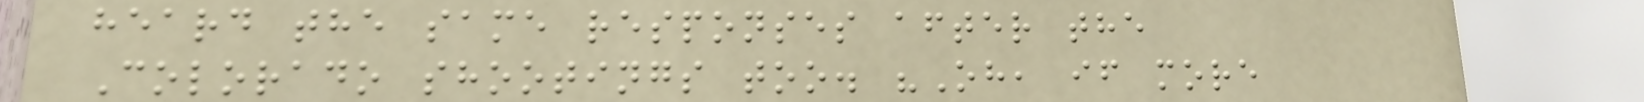heard the same responses after the
Colorado shootings too. "Oh, if more
